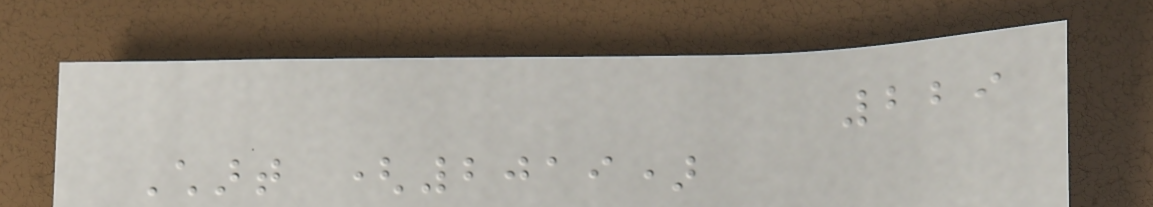229
Chart (2019)
